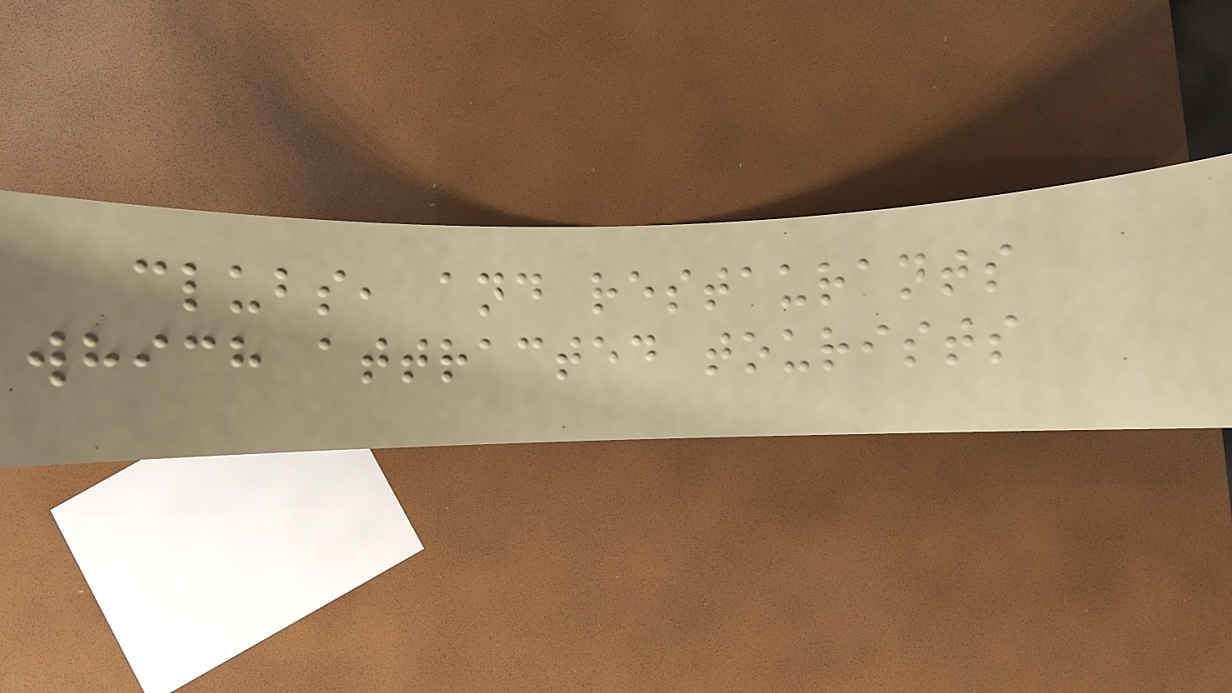clubs, and restaurants
which attracted tourists
